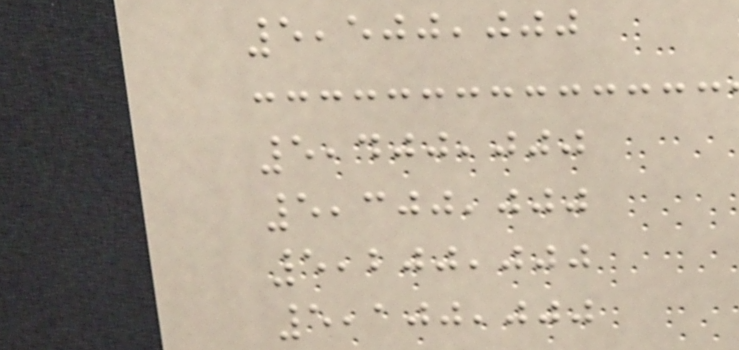5,500,000
5,400,000
5,300,000
5,200,000
5,100,000
